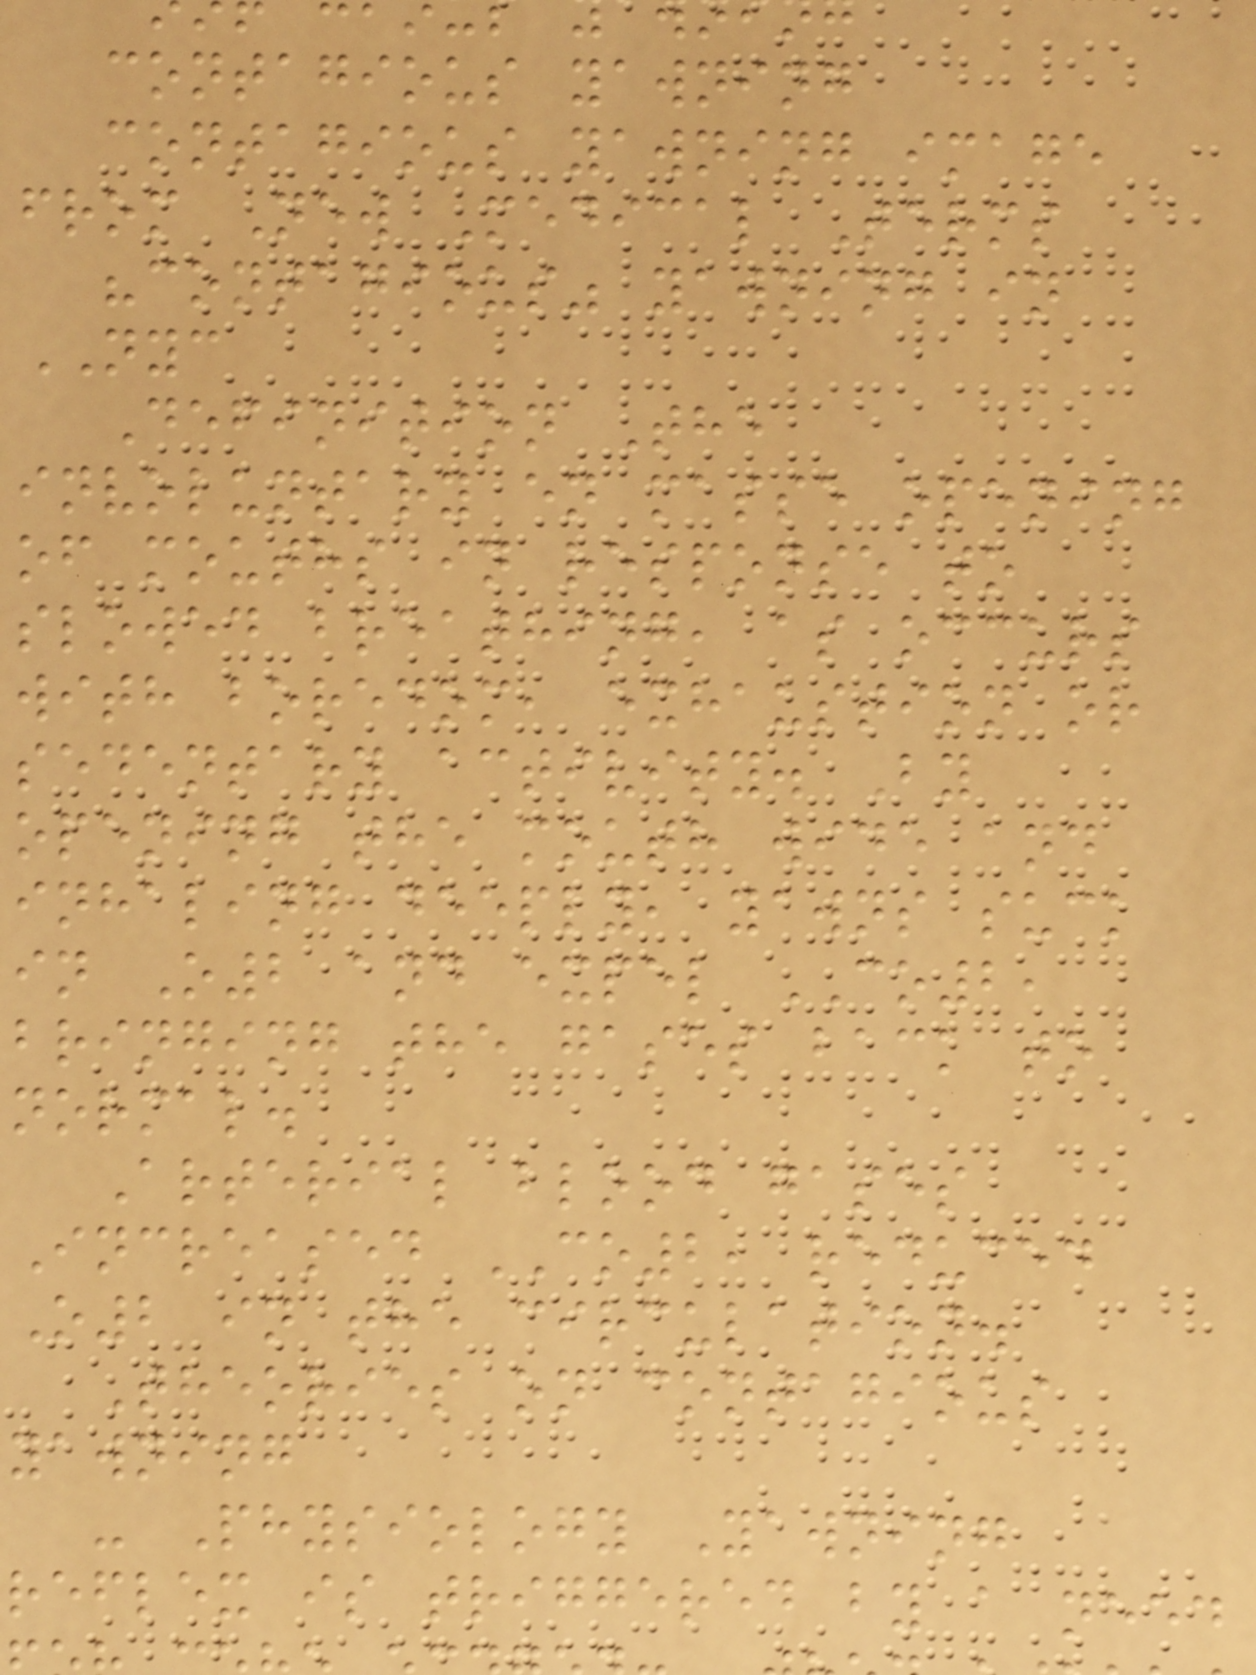contagious yawning
contagious yawning image
from New Medical Terms
"contagious" yawning in
NYC
Definition The
involuntary en masse opening
of mouths in response to
slowed breathing, as occurs
with boredom, exhaustion or
sedentary activity. By
opening the mouth wide and
inhaling deeply, yawns suck
in O2 and expel CO2,
bringing the gases back to
normal.
Arterial blood gases
Increased CO2, reduced
O2 in the circulation.
Theories on contagious
yawning
- Physiology Yawning
reflex is triggered by a need
